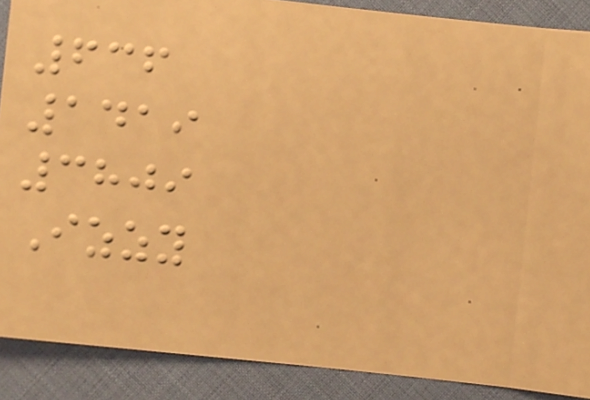636
1419
3809
Izzy
